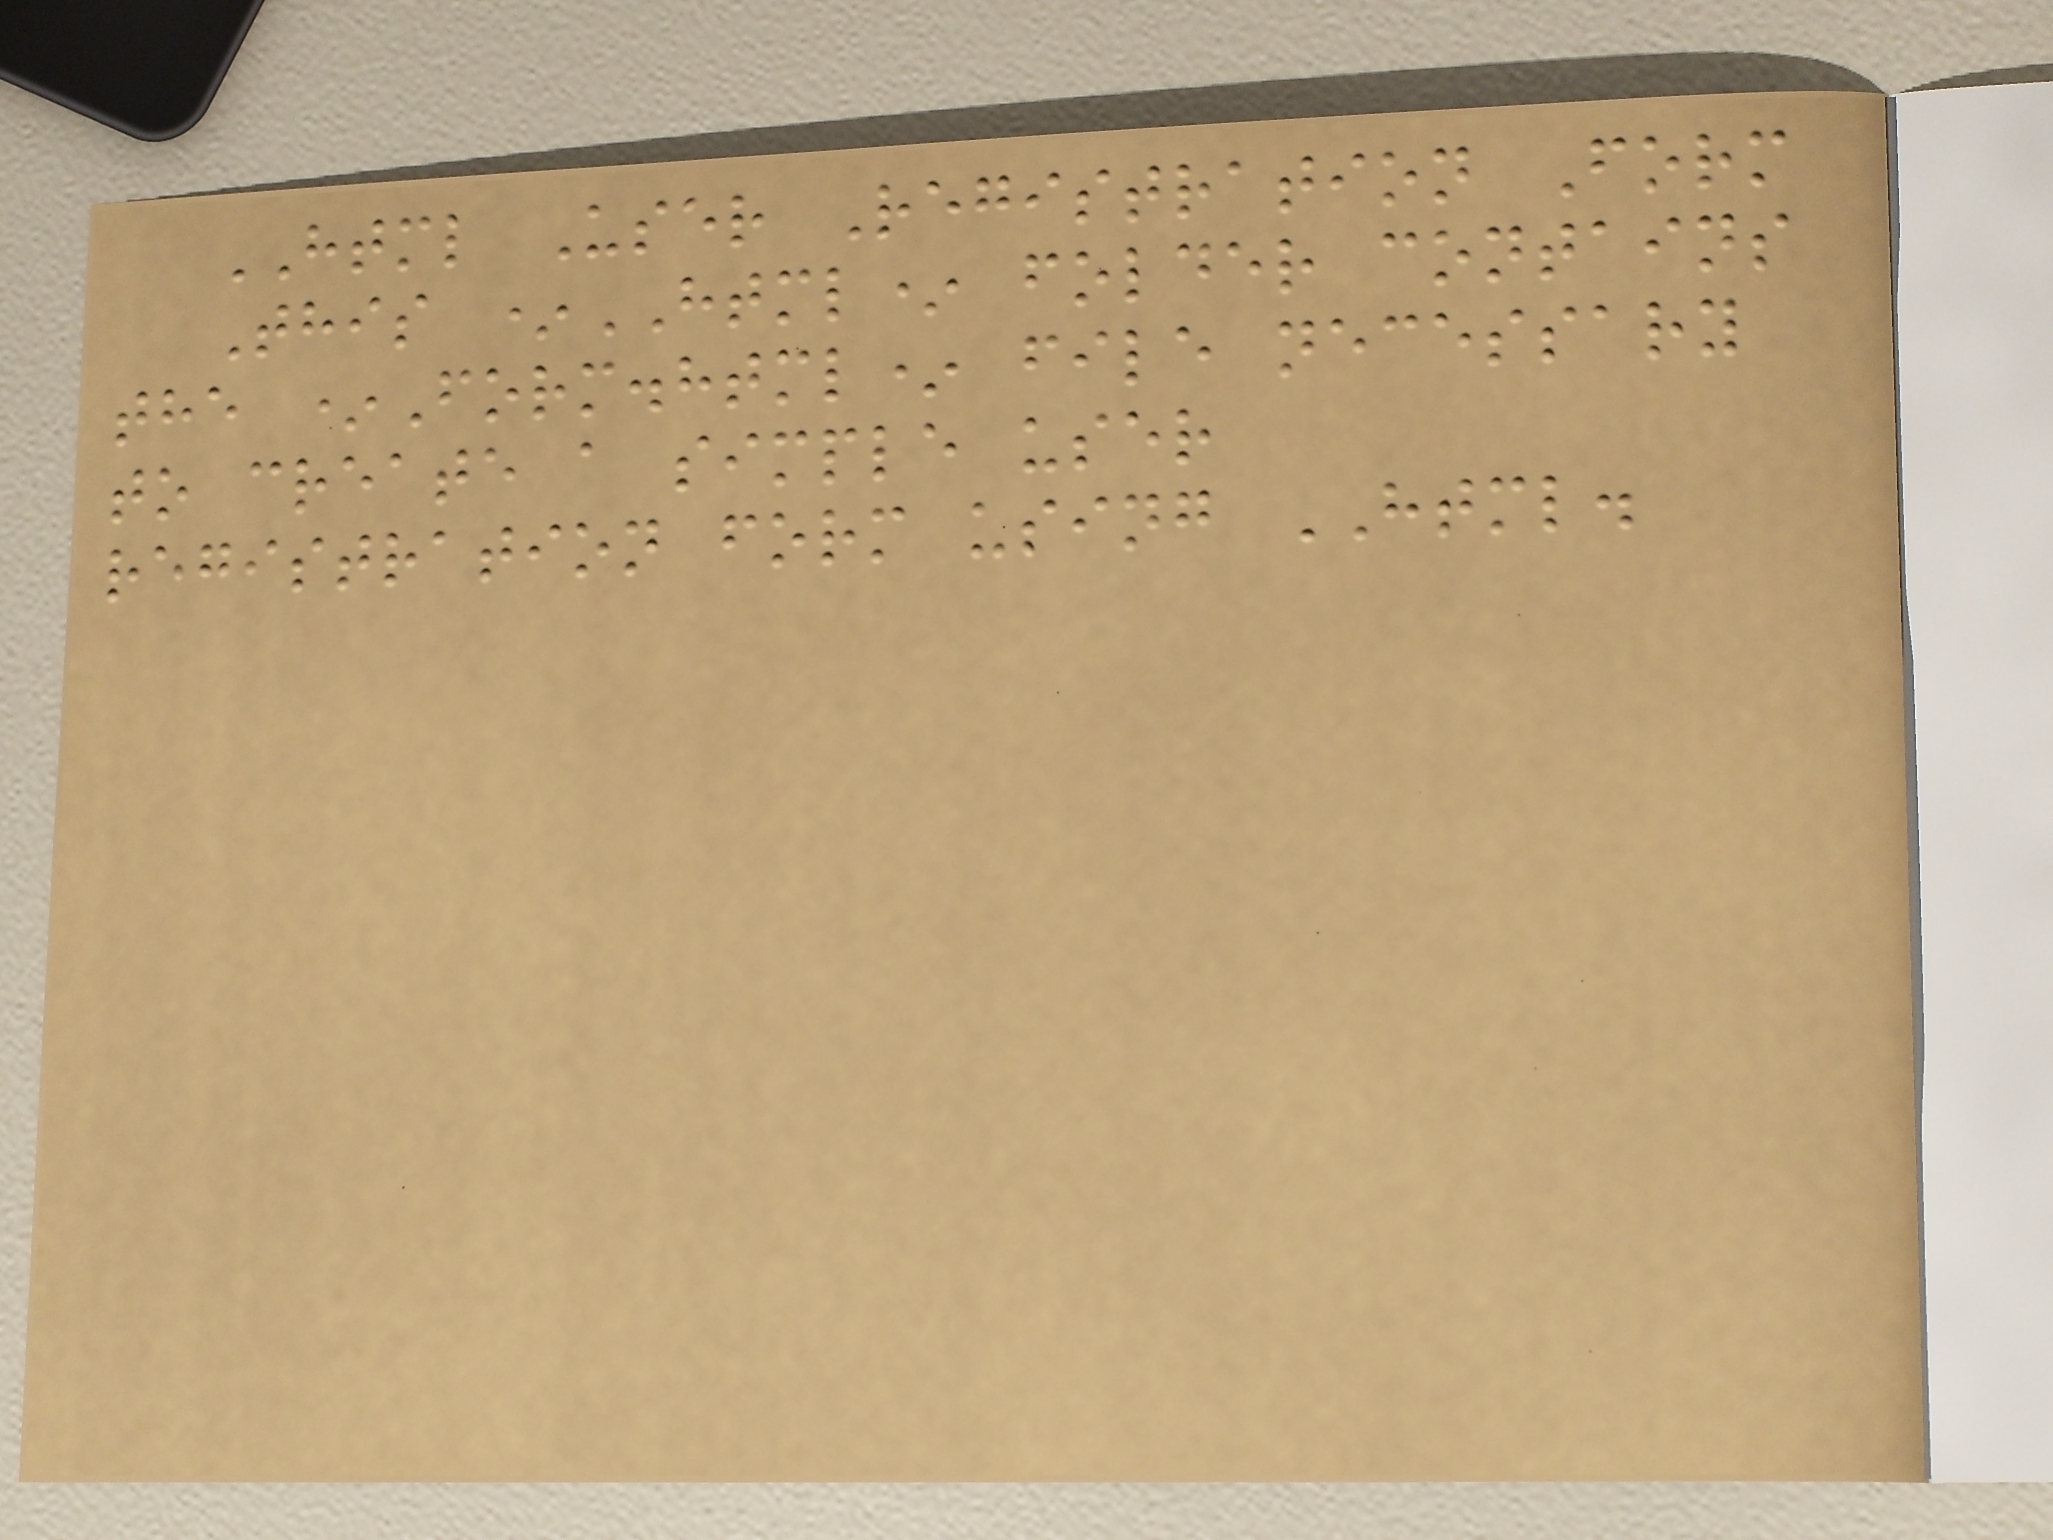HTML User Registration Form
This *HTML* folder contains
the *Form.html* file necessary
to create a simple user
registration form using HTML.
